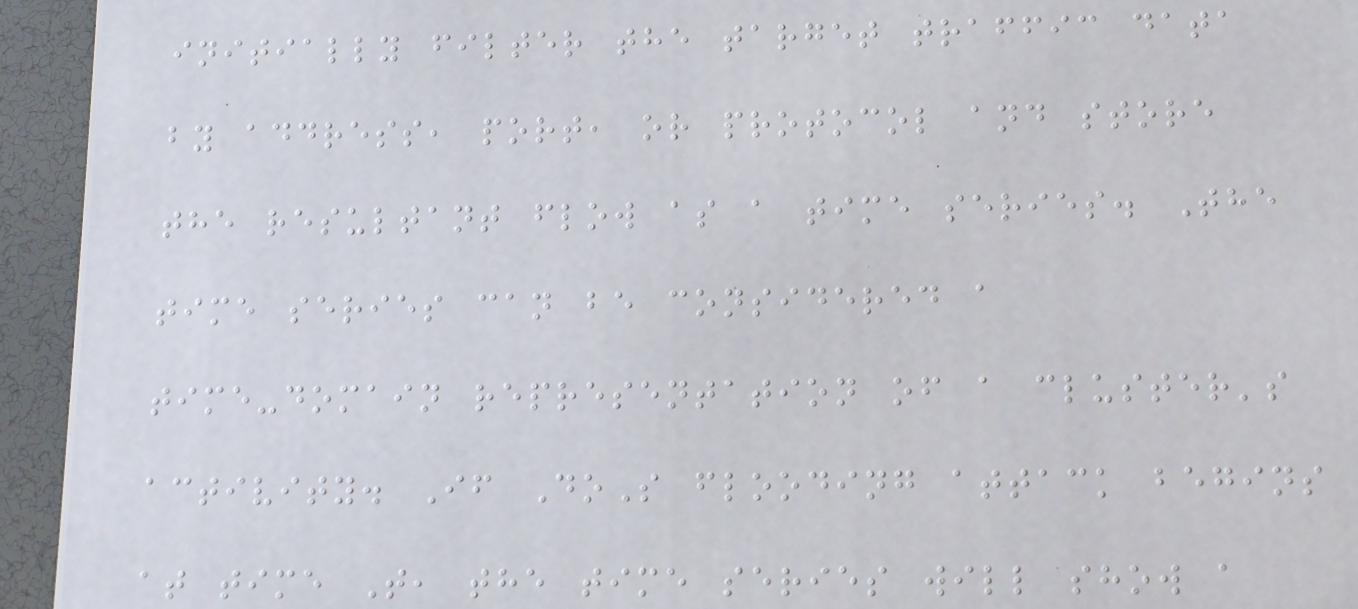initially filter the target traffic data
by address, port, or protocol and store
the resultant flow as a time series. The
time series can be considered a
time-domain representation of a cluster's
activity. If DoS flooding attack begins
at time T, the time series will show a
